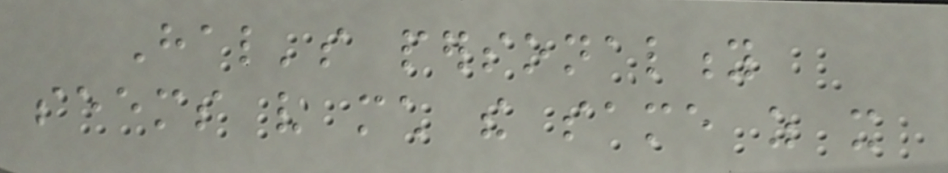Hal's personality
seems very much the same as it
